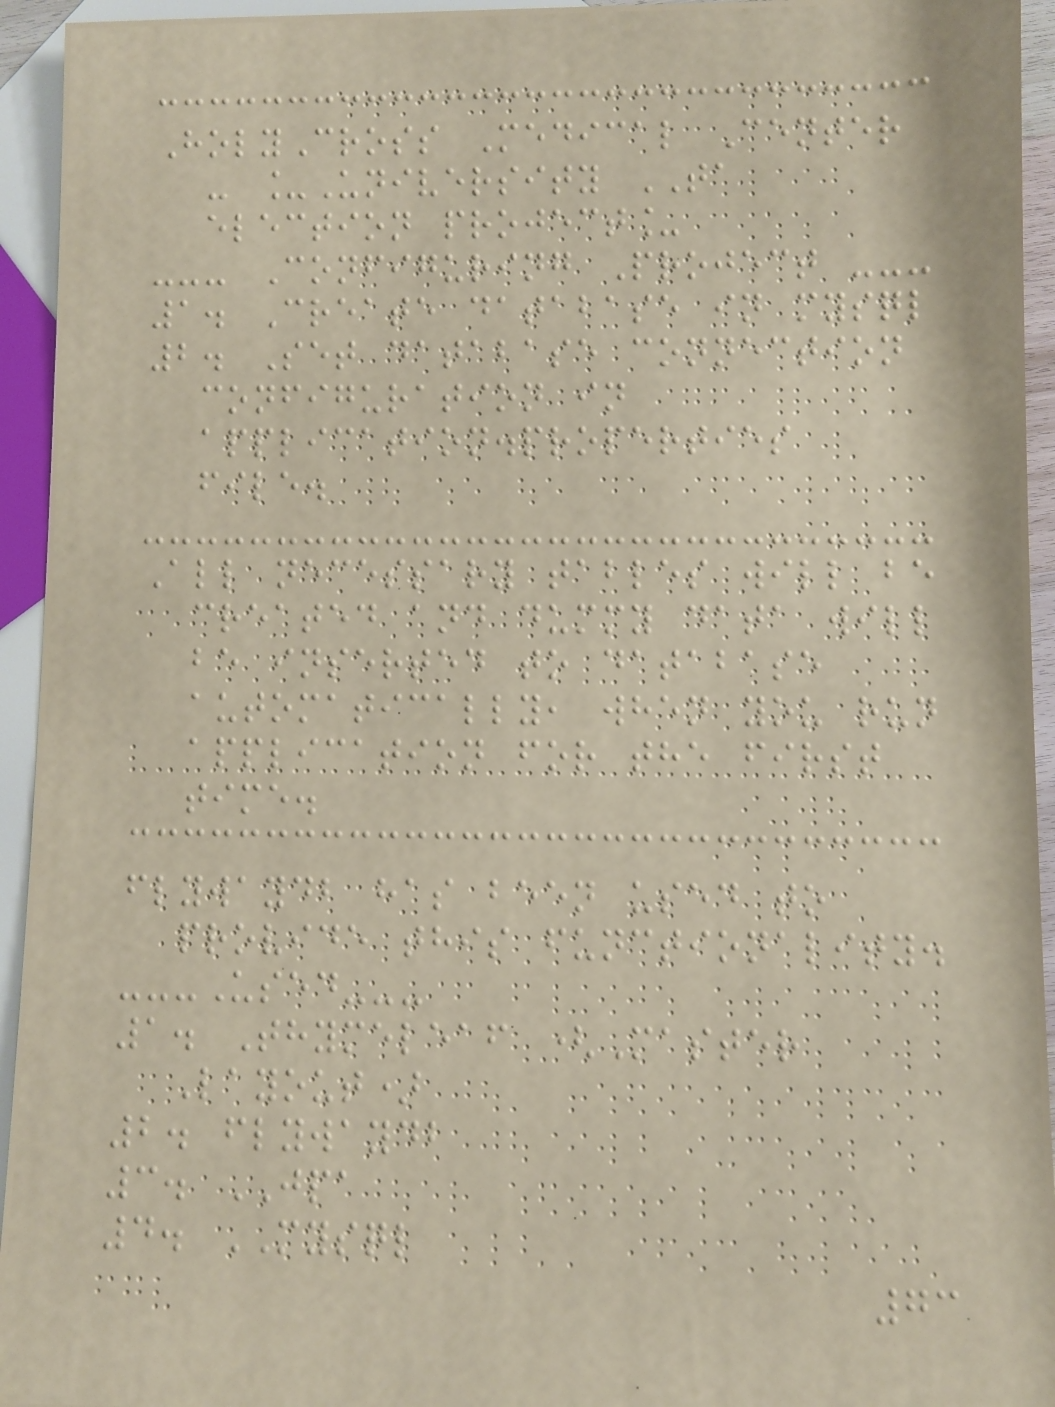HolyCross Medical Center
- _University TA
election project_
--- Configuring Project ---
1. Create database in mysql
2. Set database connection
configuration in
application.properties
file.
All necessary tables will be
created and dummy data will
be inserted to database
automatically, when you run
application for the first
time.
flywaydb has been used to
provide this functionality.
---Used---
1. Thymeleaf (Master
Layout)
2. flywaydb
3. JPA
4. MYSQL
73
